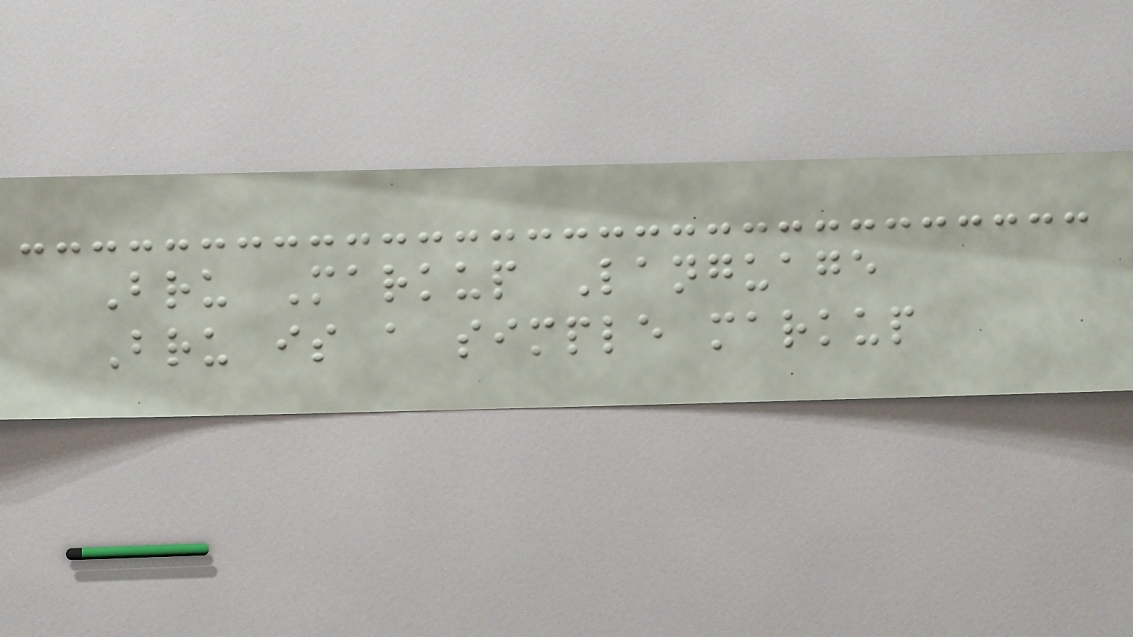Bru Markup Language
Bru is a simple markup
